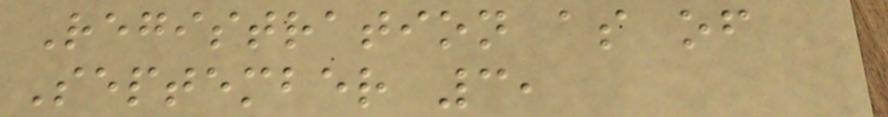Registration as of
September 3,
